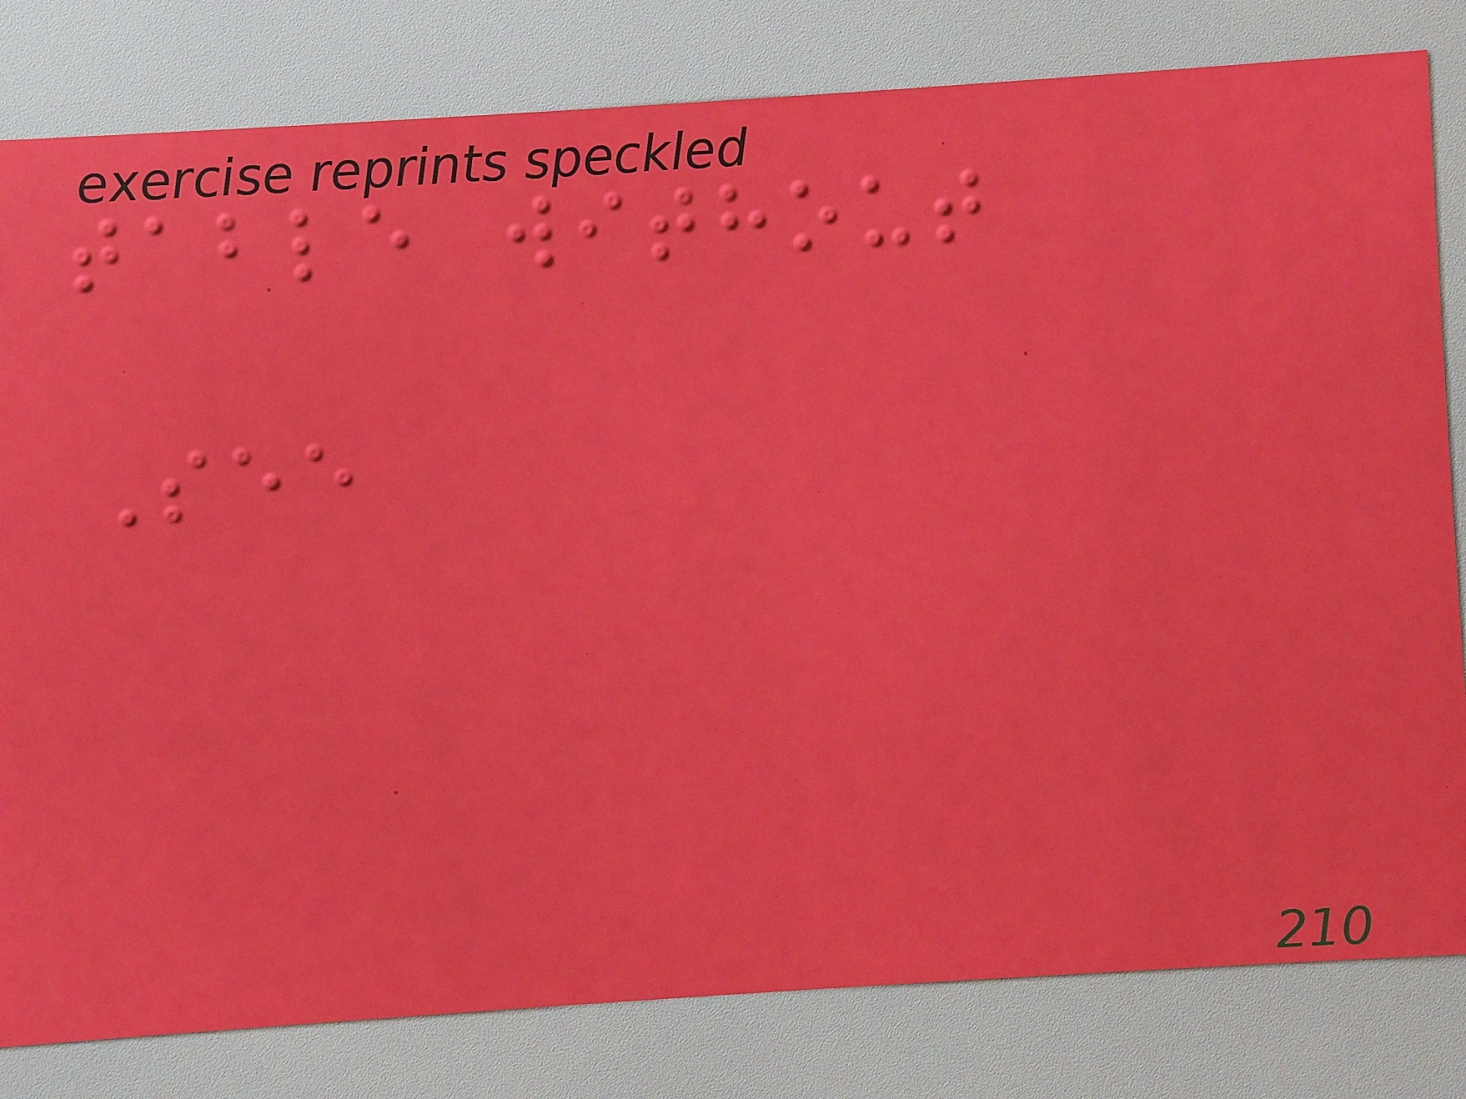table without
See
